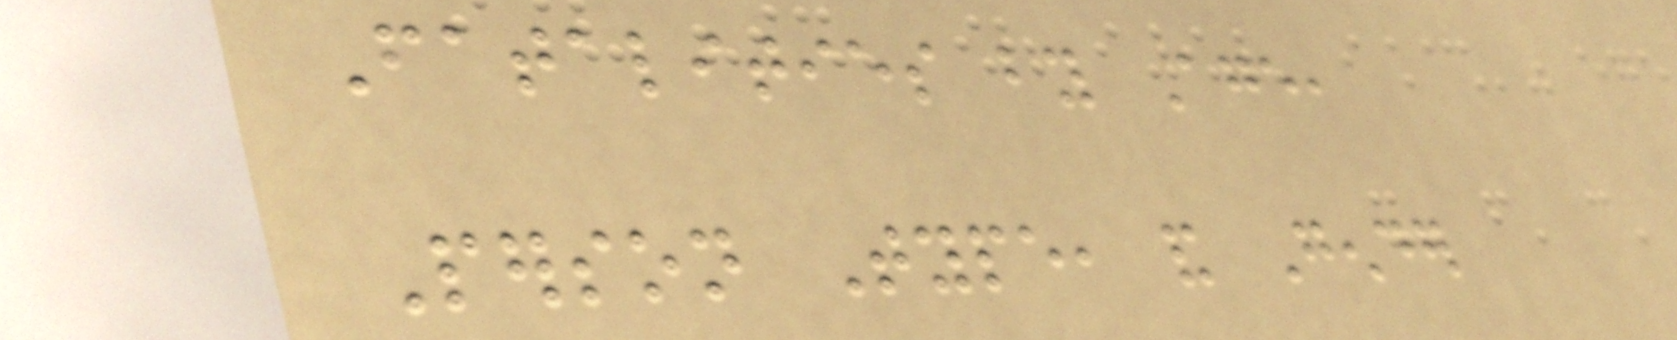Fatalities by Age,
Person Type, and Gender
